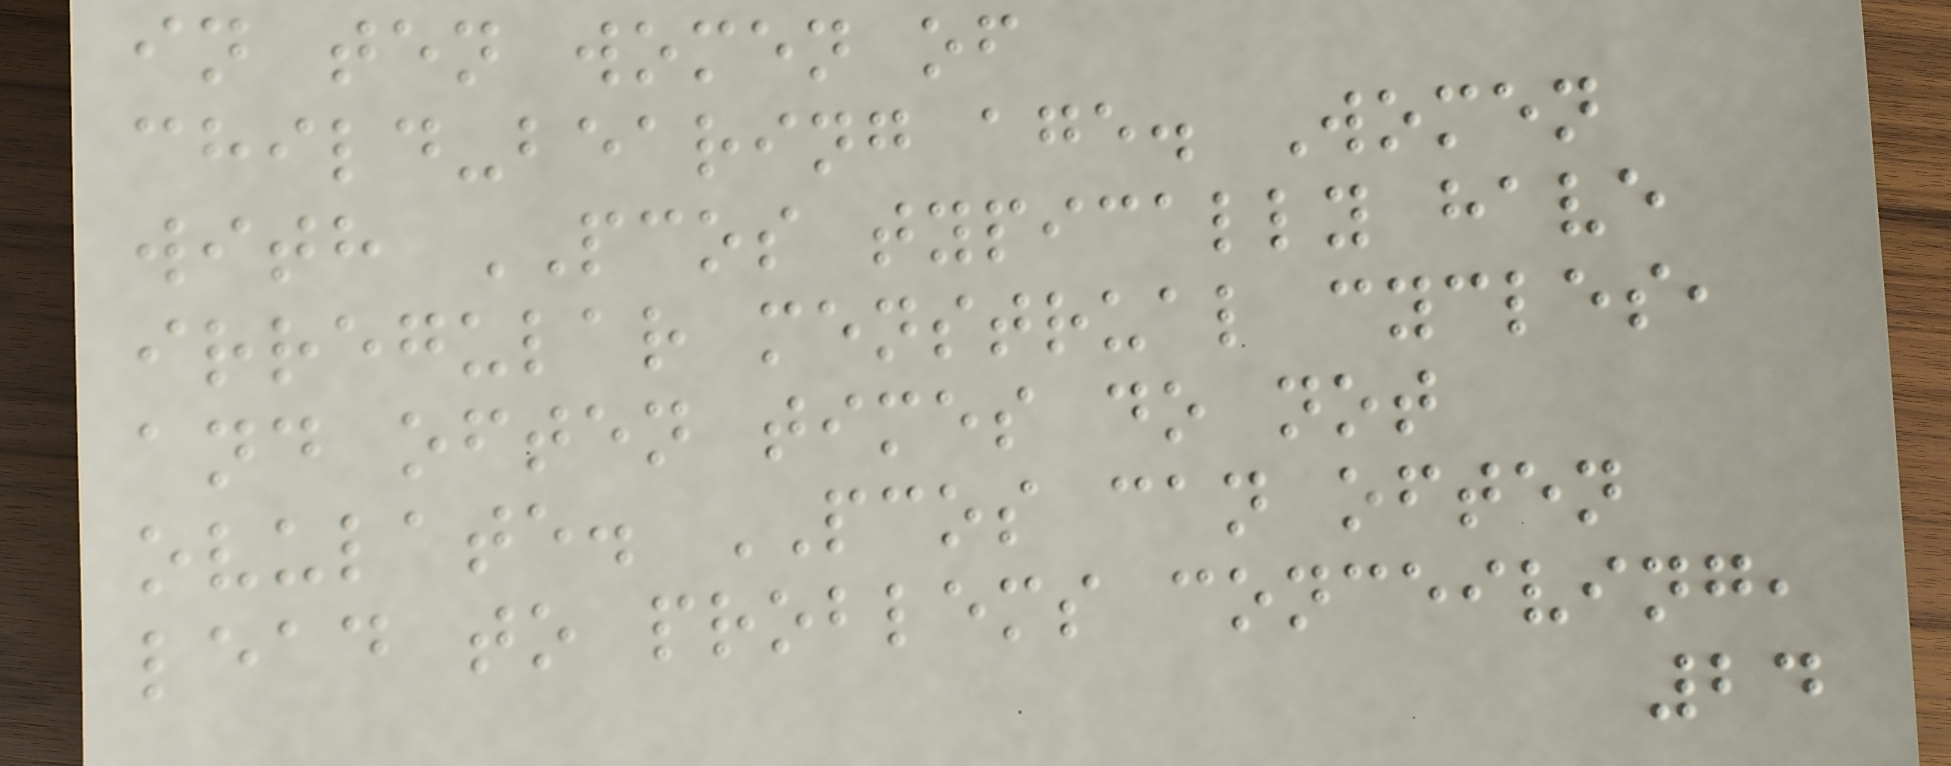in ten women of
child-bearing age. Women
with PCOS typically have
irregular menstrual cycles,
and often times do not
ovulate. PCOS can often
lead to problems conceiving,
24
